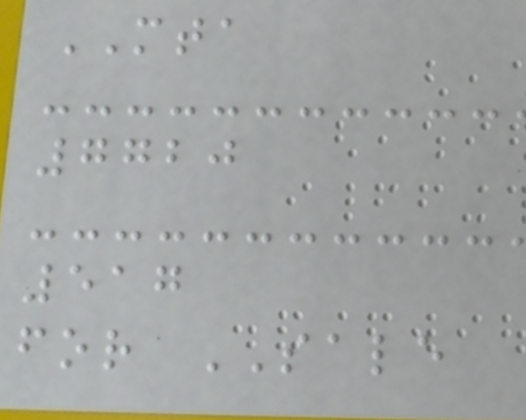MTA
7720
517
for SALE
